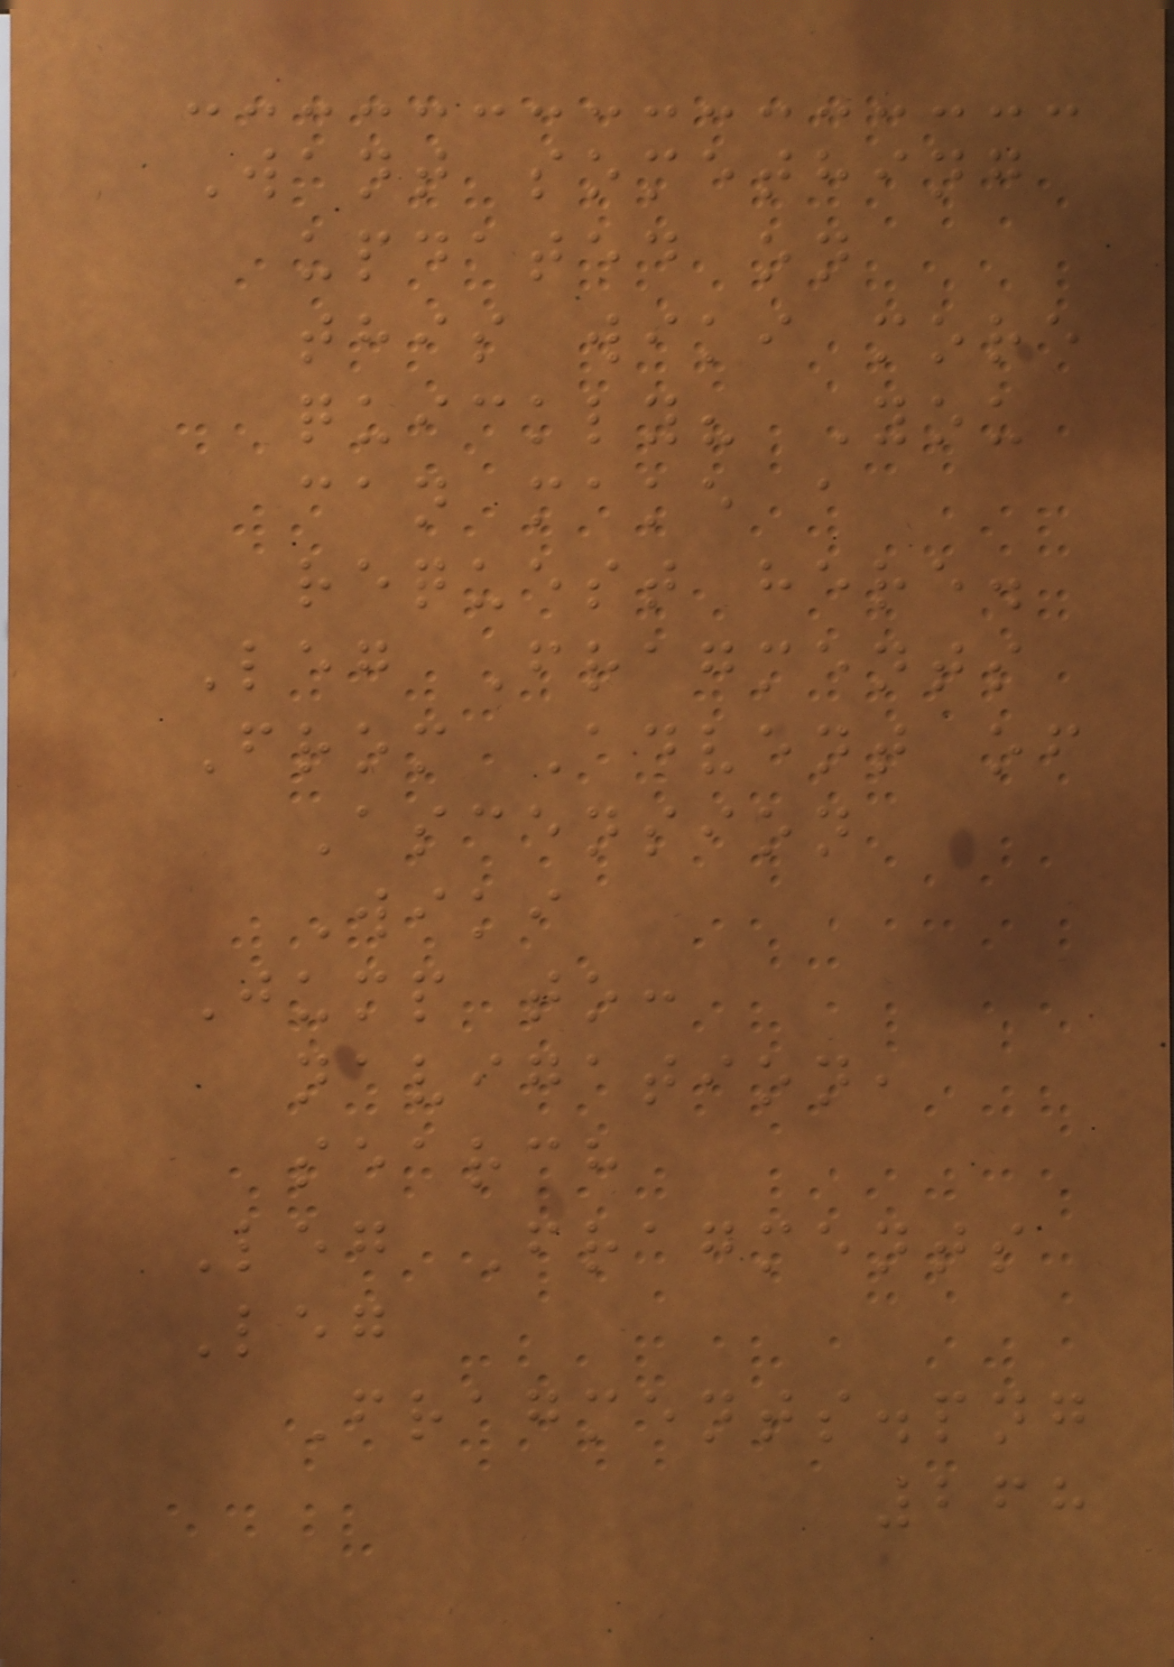Want something
updated on
this wiki more
quickly? You
can make a
request here.
Leg Fragments
From Advent of
Ascension
Wiki
Jump to:
navigation,
search
Leg Fragments
Leg
Fragments.png
268
